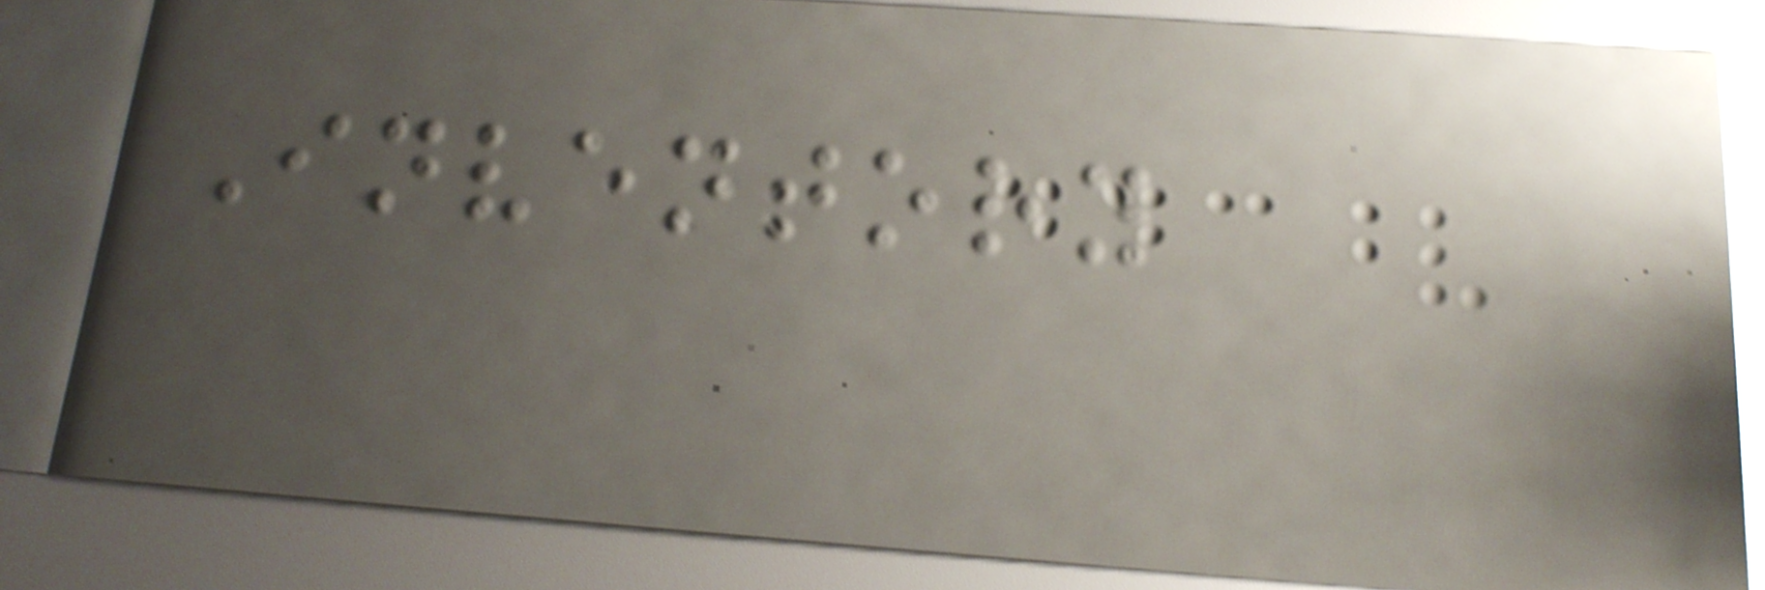Inventory
